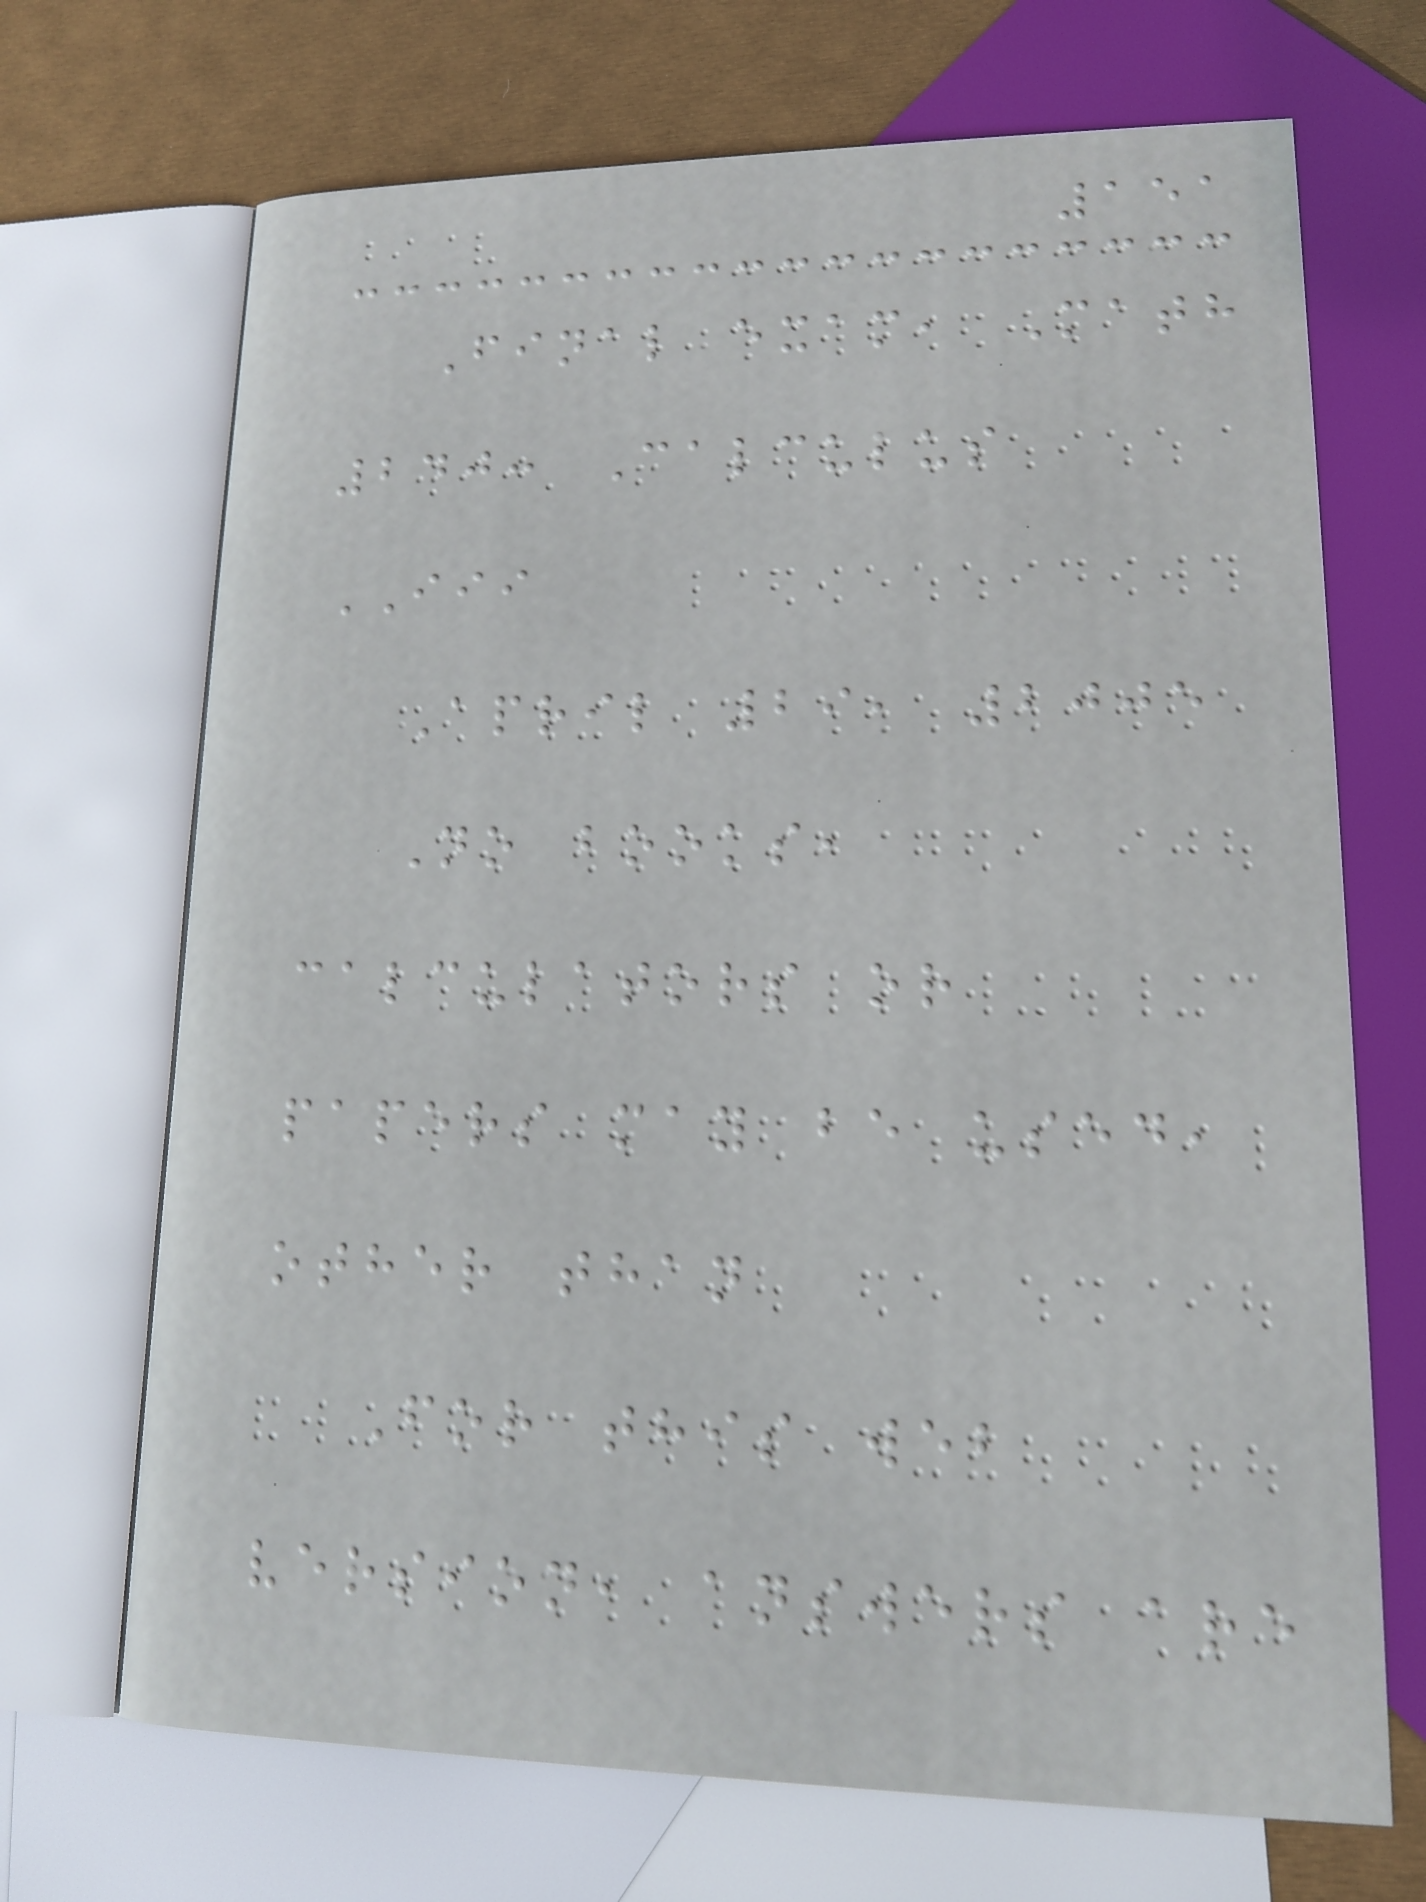151
Final exam, Math
240: Calculus
III
April 29, 2005
No books,
calculators or
papers may be used,
other than
For this web
version, answers are
